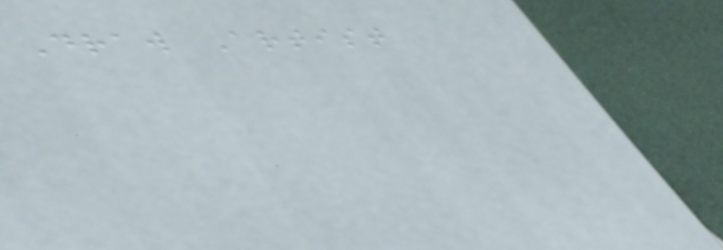Draw Artist
